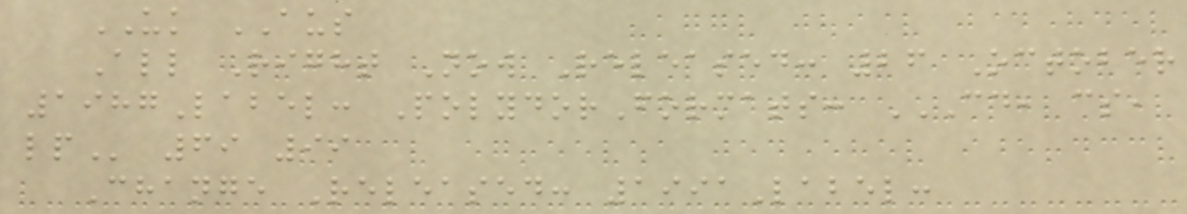UK AUS
All Right Now Released: 26 October
1987Label: PolydorFormats: CD, CS,
LP 69 99
Change Released: 1991Label:
